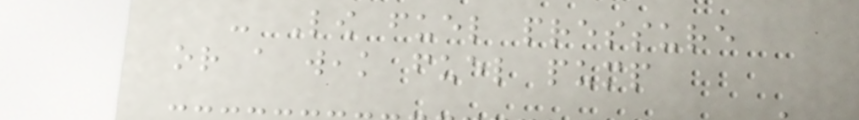- Low fuel pressure
or a weak fuel pump
